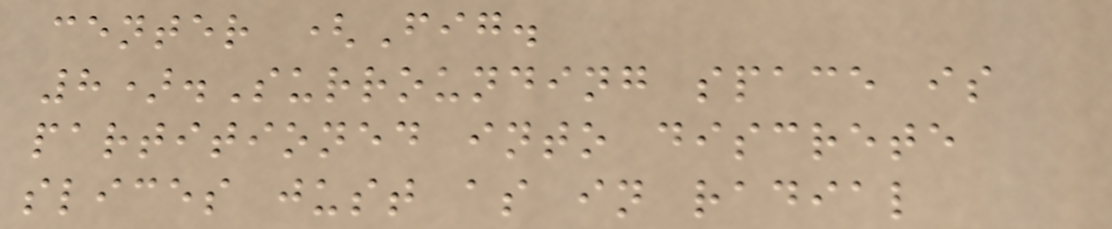center (Fig.
8).Surrounding space is
partitioned into discrete
slices just as in radial
